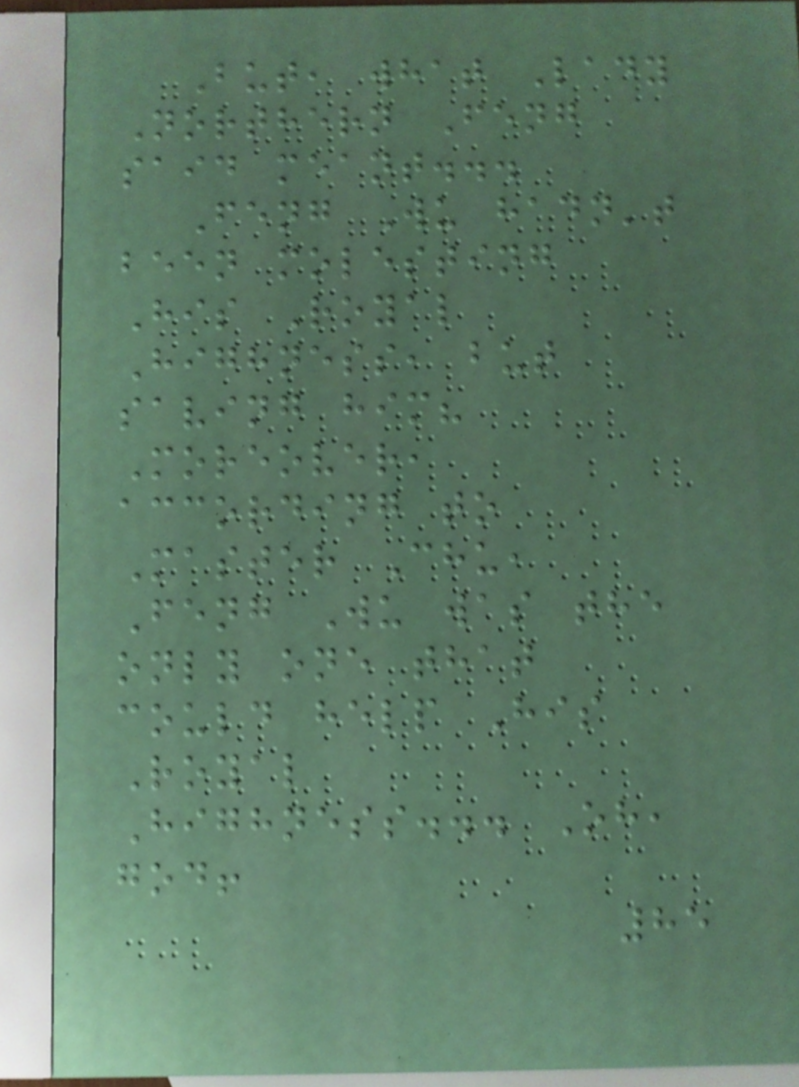But, what Lady
Northern Feng
said meant...
Feng Wu hadn't
been molesting
His Royal
Highness, but
saving him?
Moreover,
according to
Master Chu,
Feng Wu was the
only one that
could help His
Royal
Highness... Oh,
god!
85
